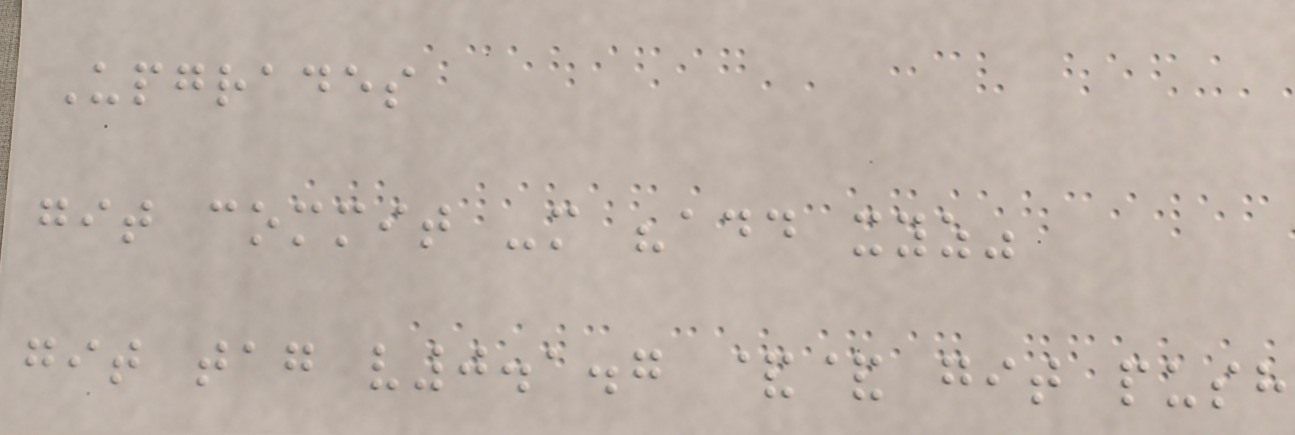Upgrades
git commit -m "add xyz"
git tag v0.1.7 && git push
